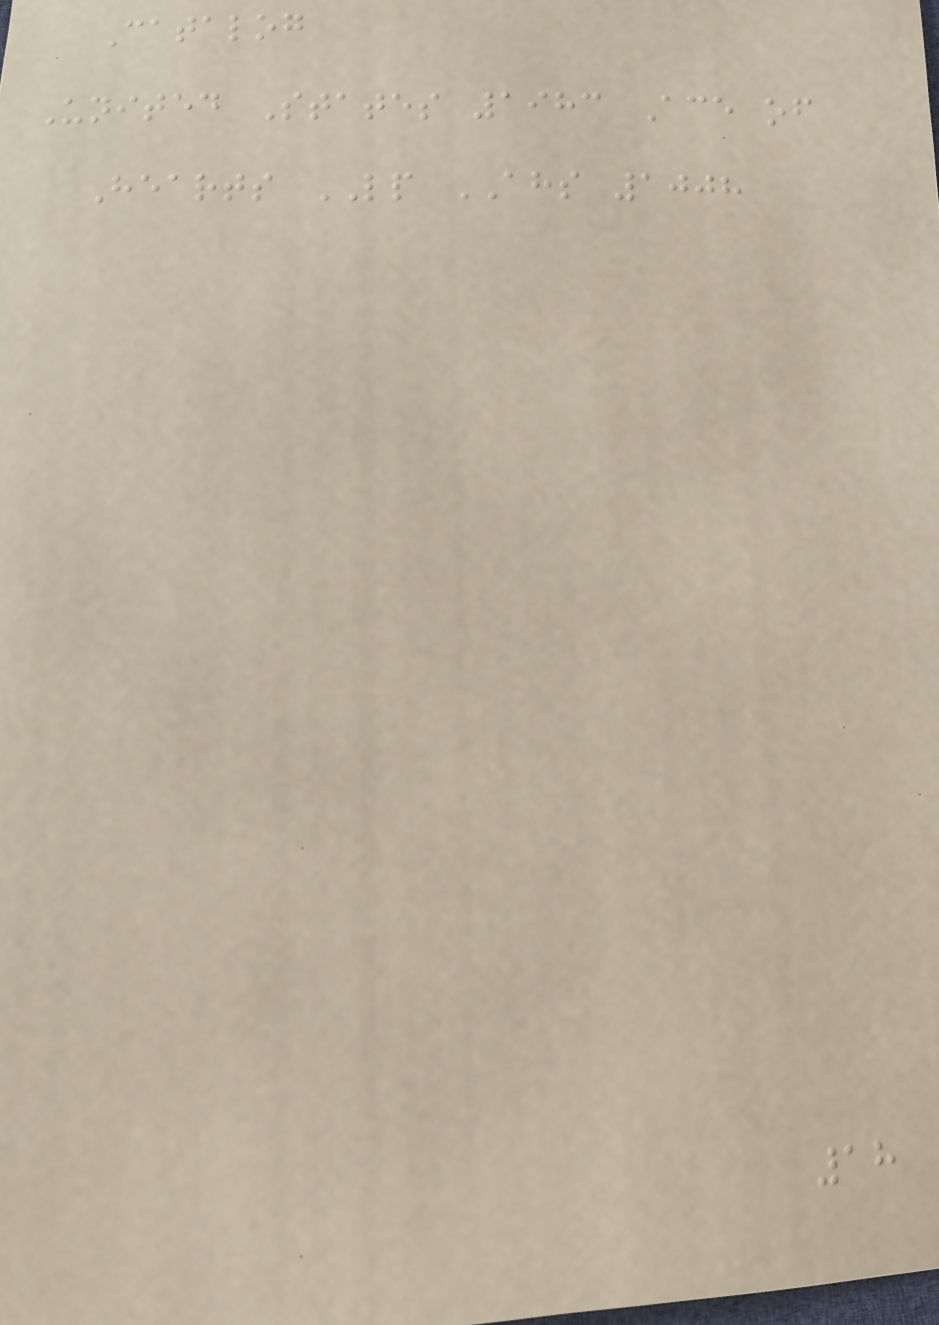Catalog
United States 1983 Ace of
Hearts LP AHS 1008
18
